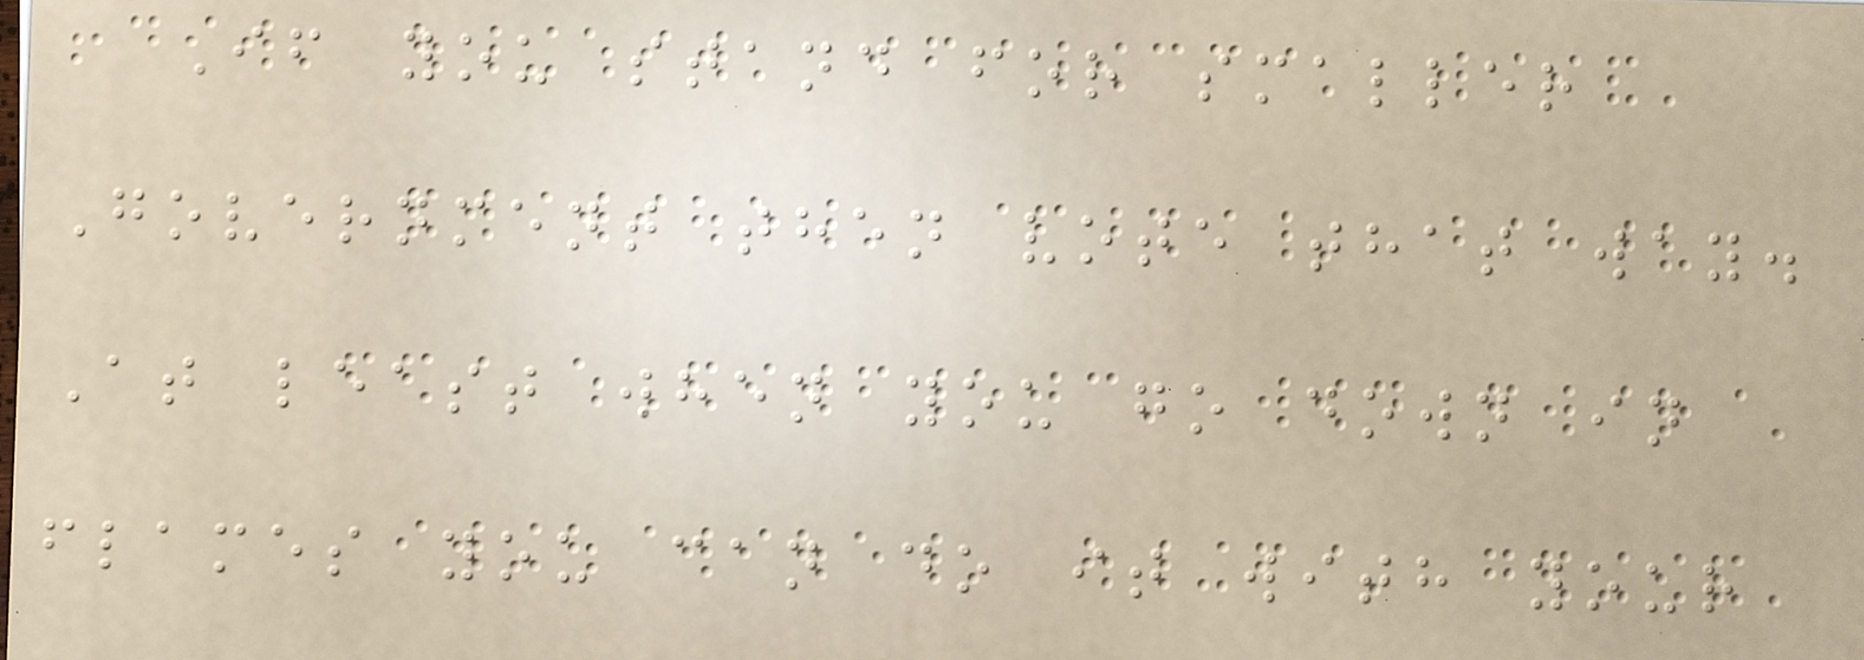If you stand for smaller
Government then vote that way.
At least when you go down in
flames you can do it with your
